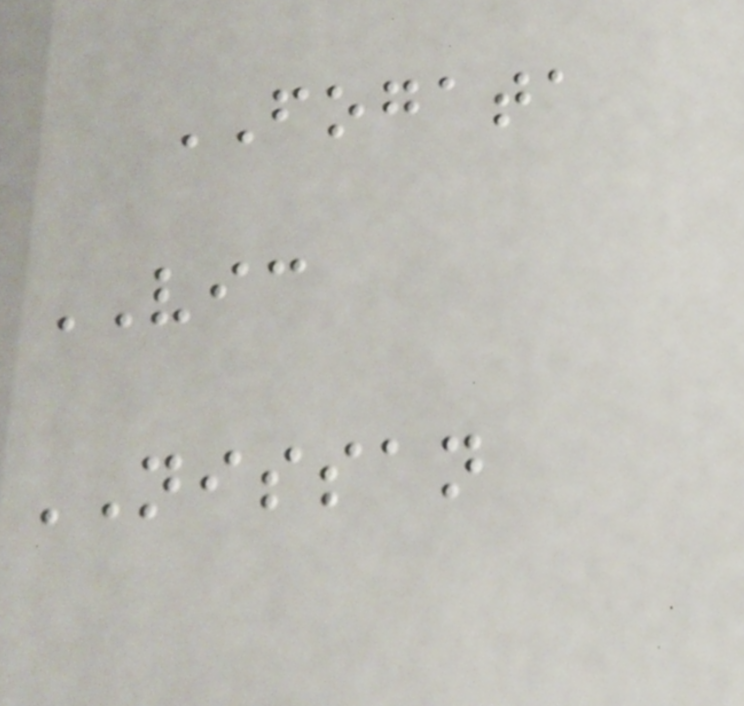FOGATA
VIC
NISSAN
